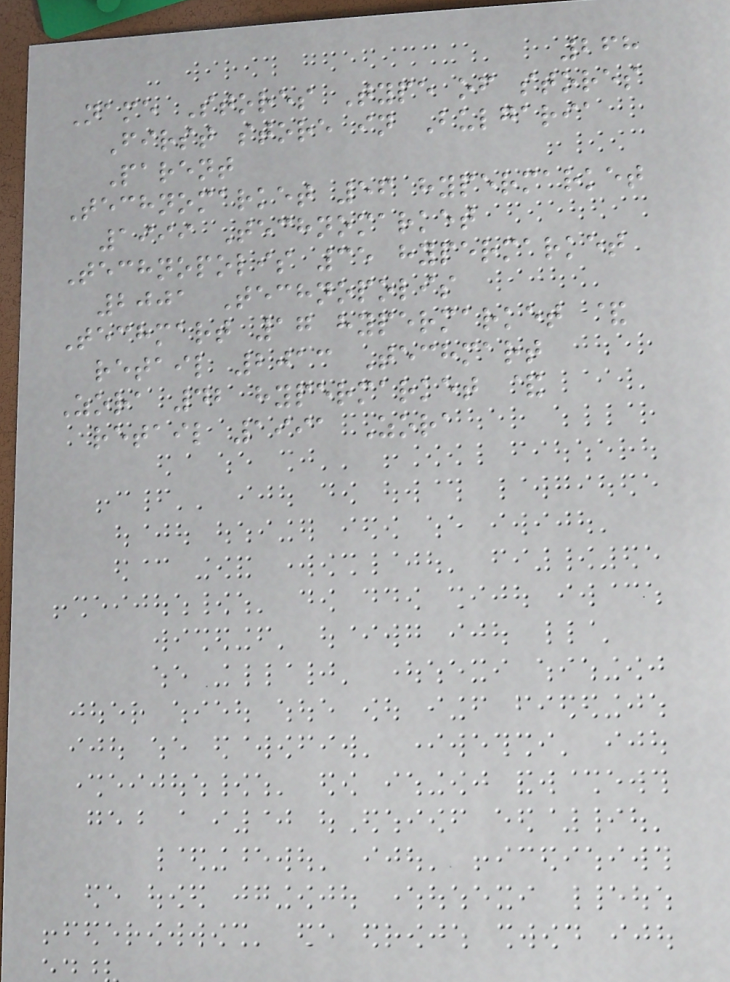268
Name Stores Type of stores
First store in Bulgaria
Parent
Technomarket 56 hypermarket
1999 Technomarket
Technopolis 35 hypermarket
2001 Technopolis
Techmart 17 hypermarket &
retail 2013 Techmart
Zora 42 hypermarket &
retail 1991 Zora
